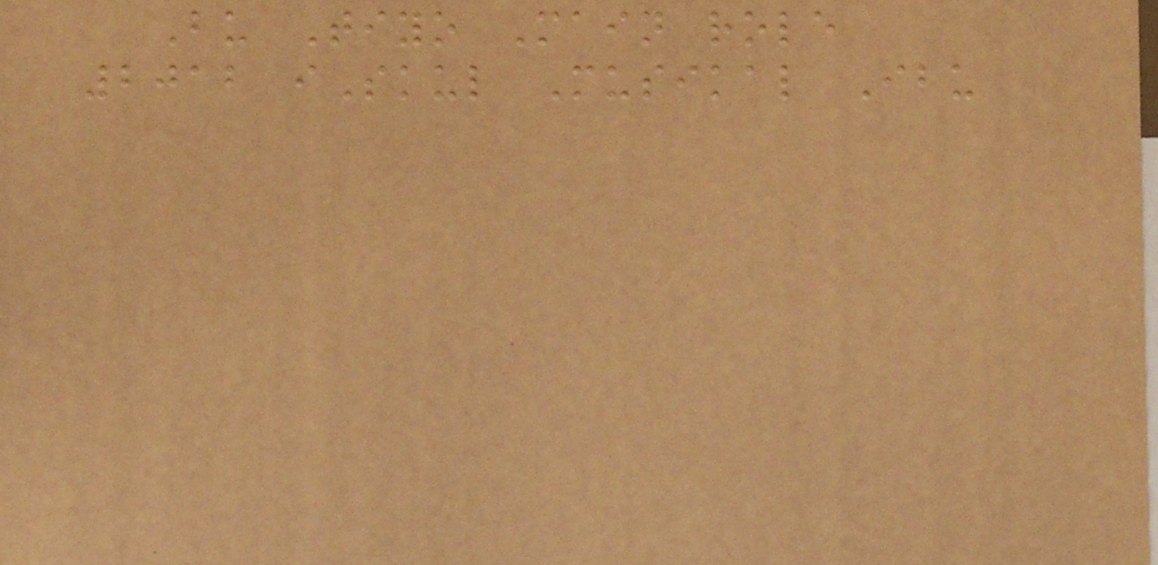Bu Tiyo Main role
2012 iSkul Musikal Ibu
